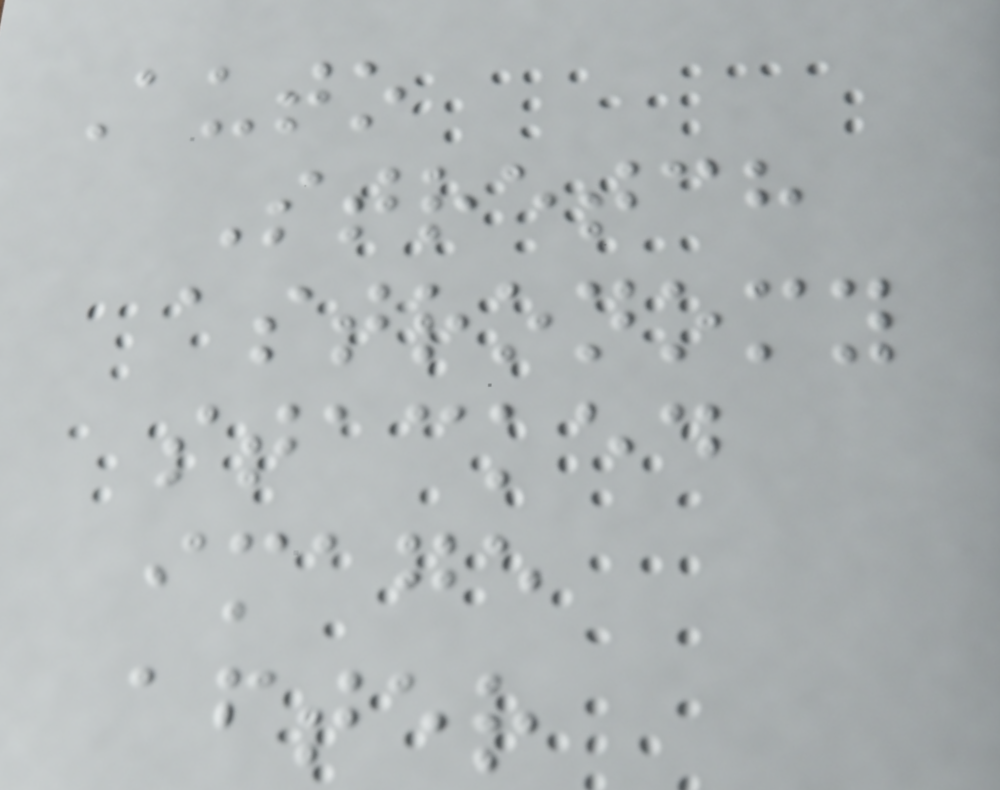Auto
Stretch
astronomy
stacked
image
after
